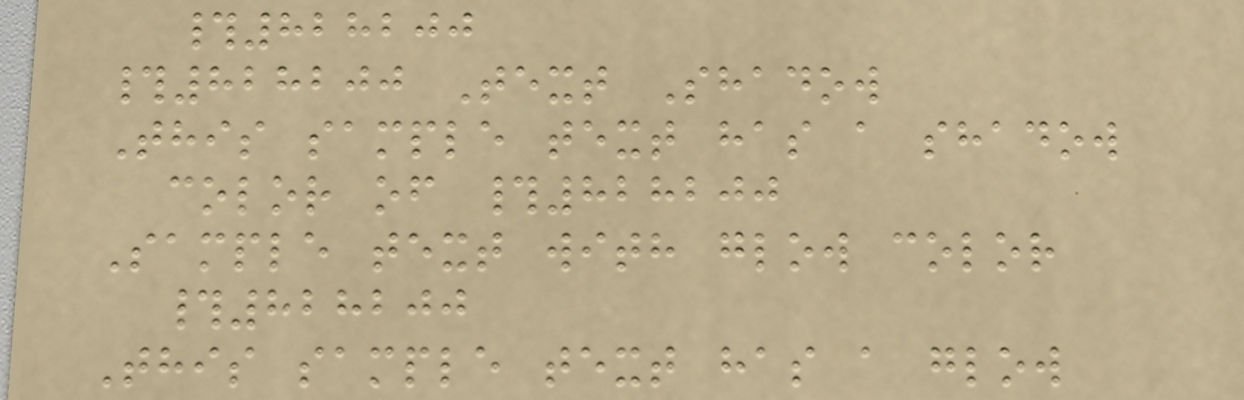#828200
#828200 Text Shadow
This sample text has a shadow
color of #828200
Sample text with glow color
#828200
This sample text has a glow
